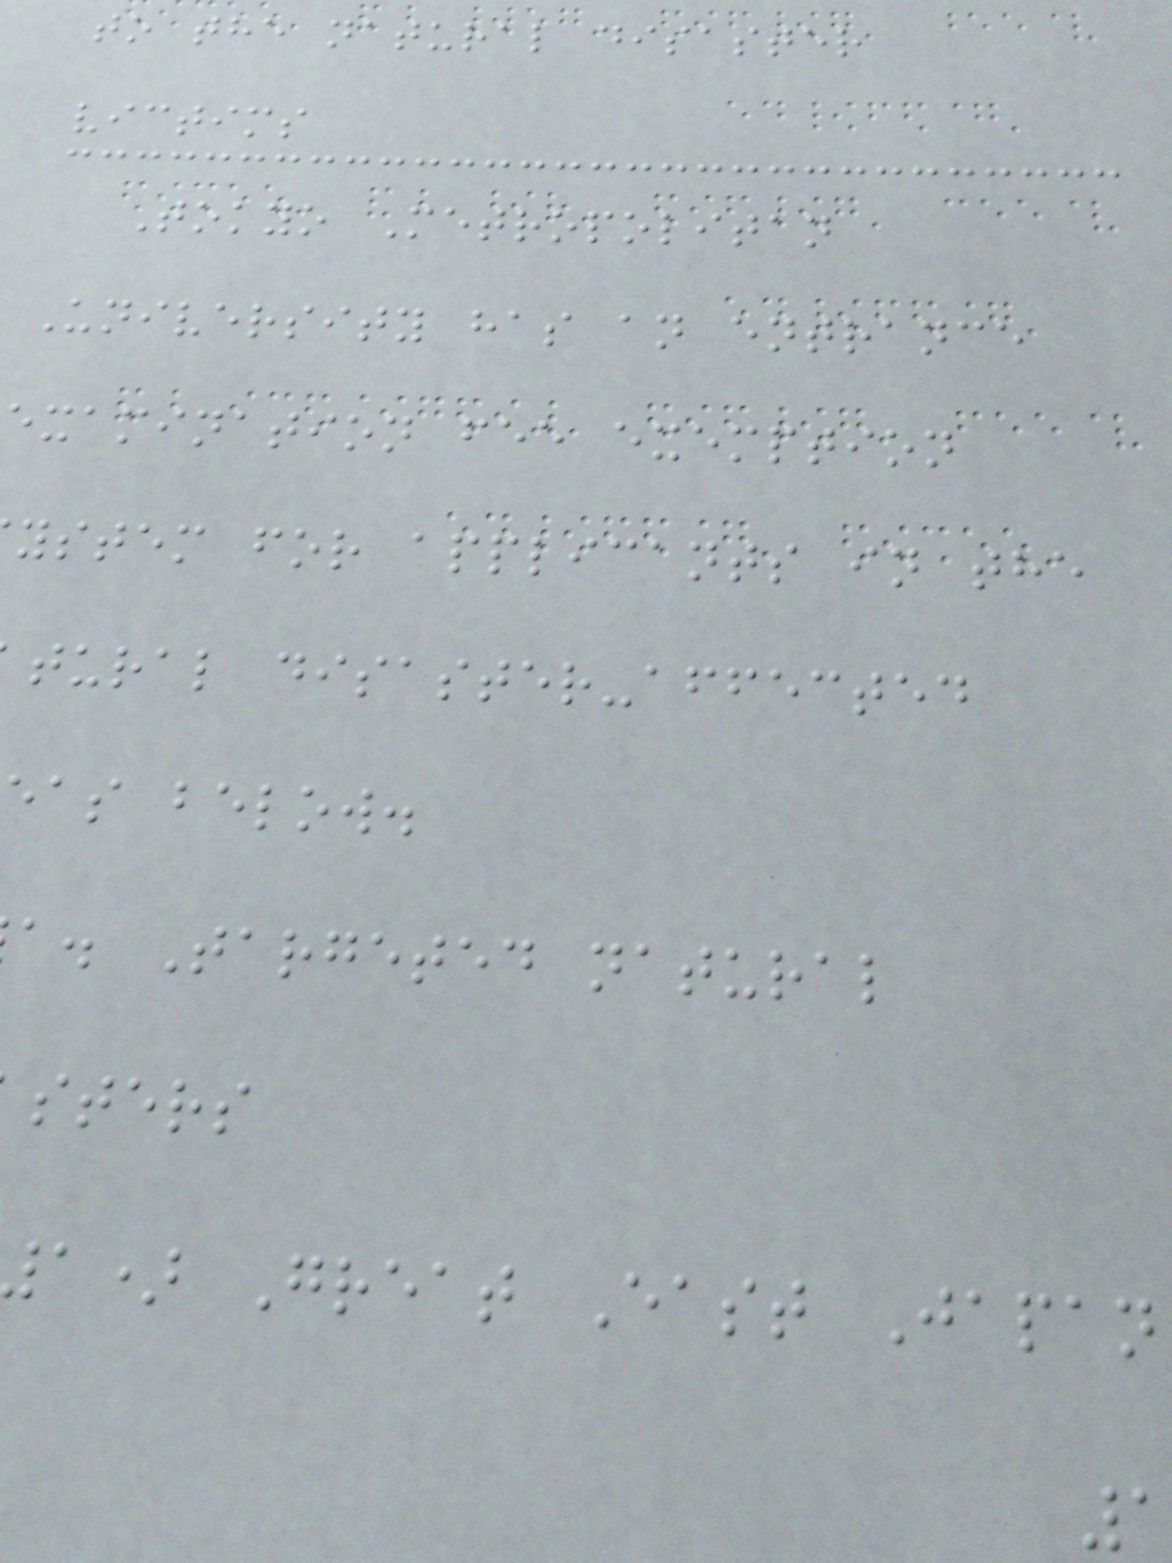to the natural disaster
victims
Tokyo Metropolitan
University has an entrance
examination fee exemption
ystem for applicants in the
tural disaster-affected
as below.
a. Targeted natural
sters
a) Great East Japan
